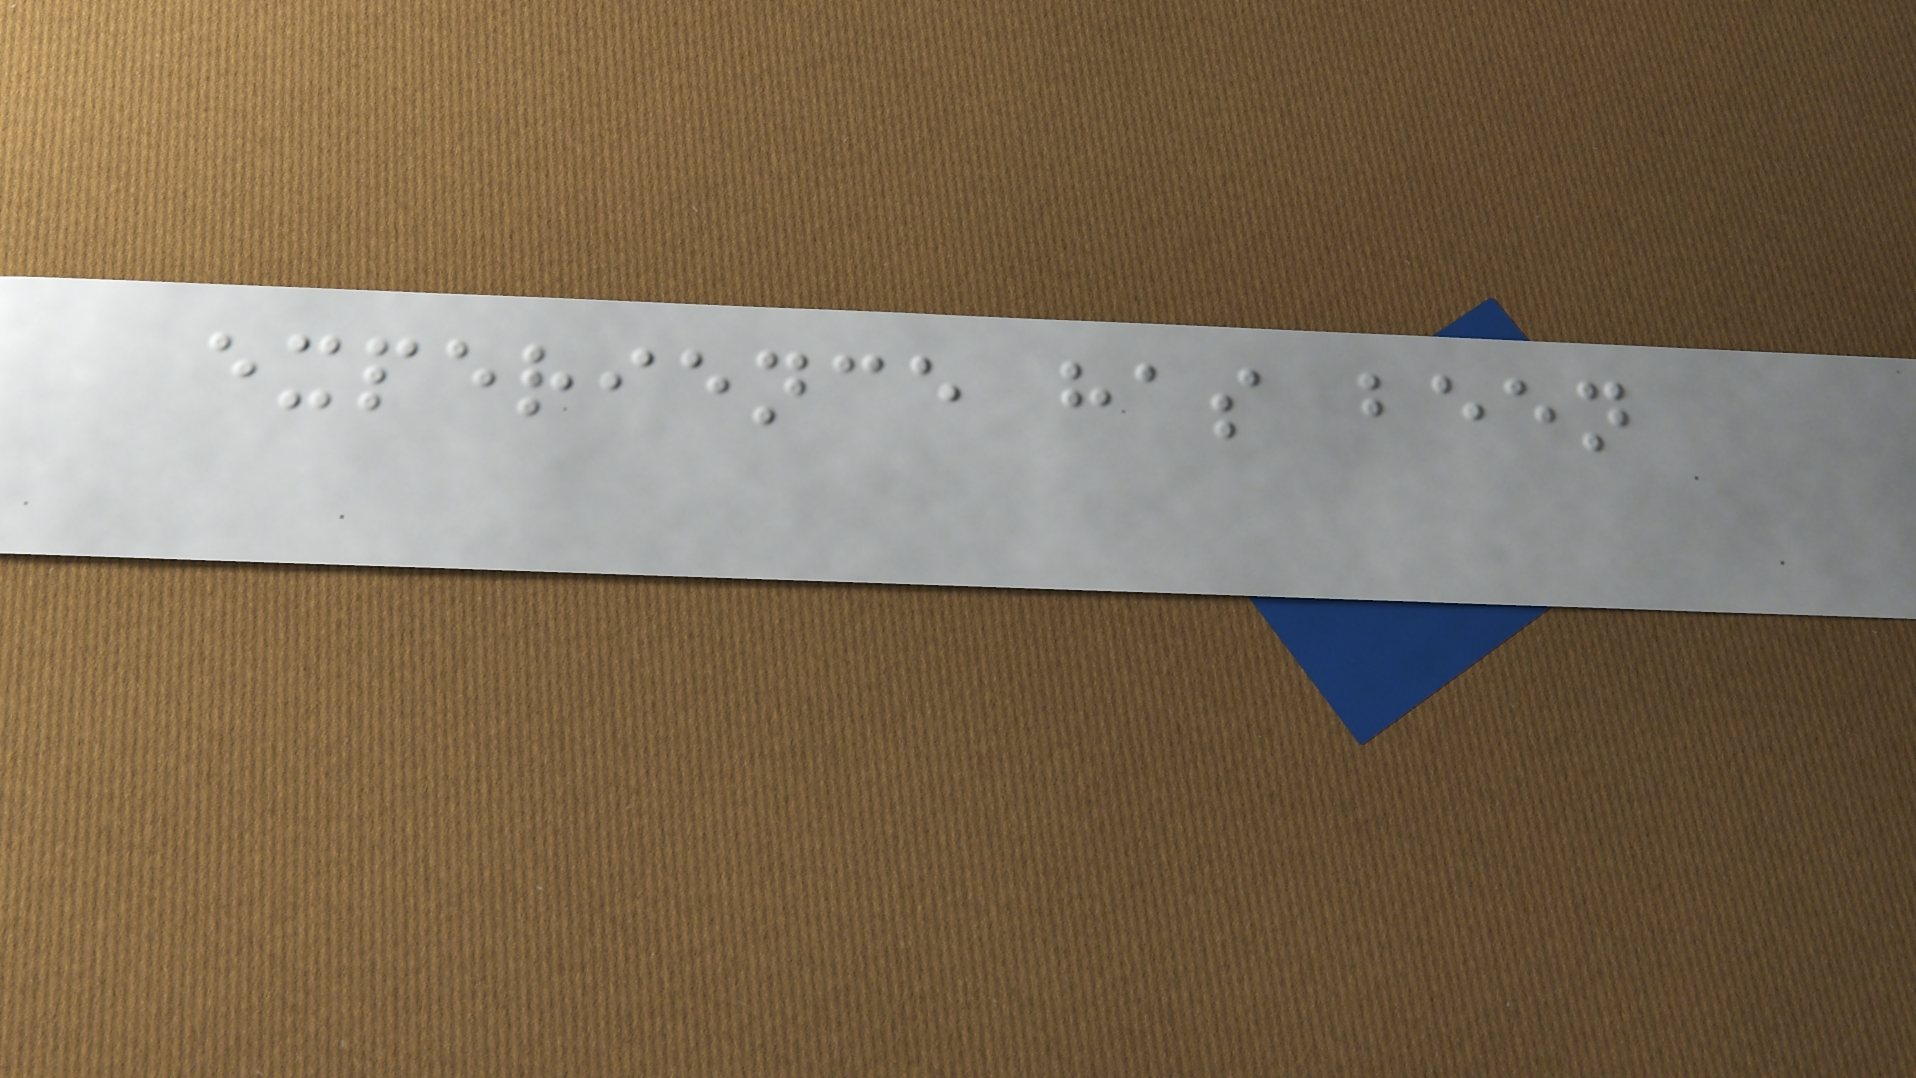experience has been
